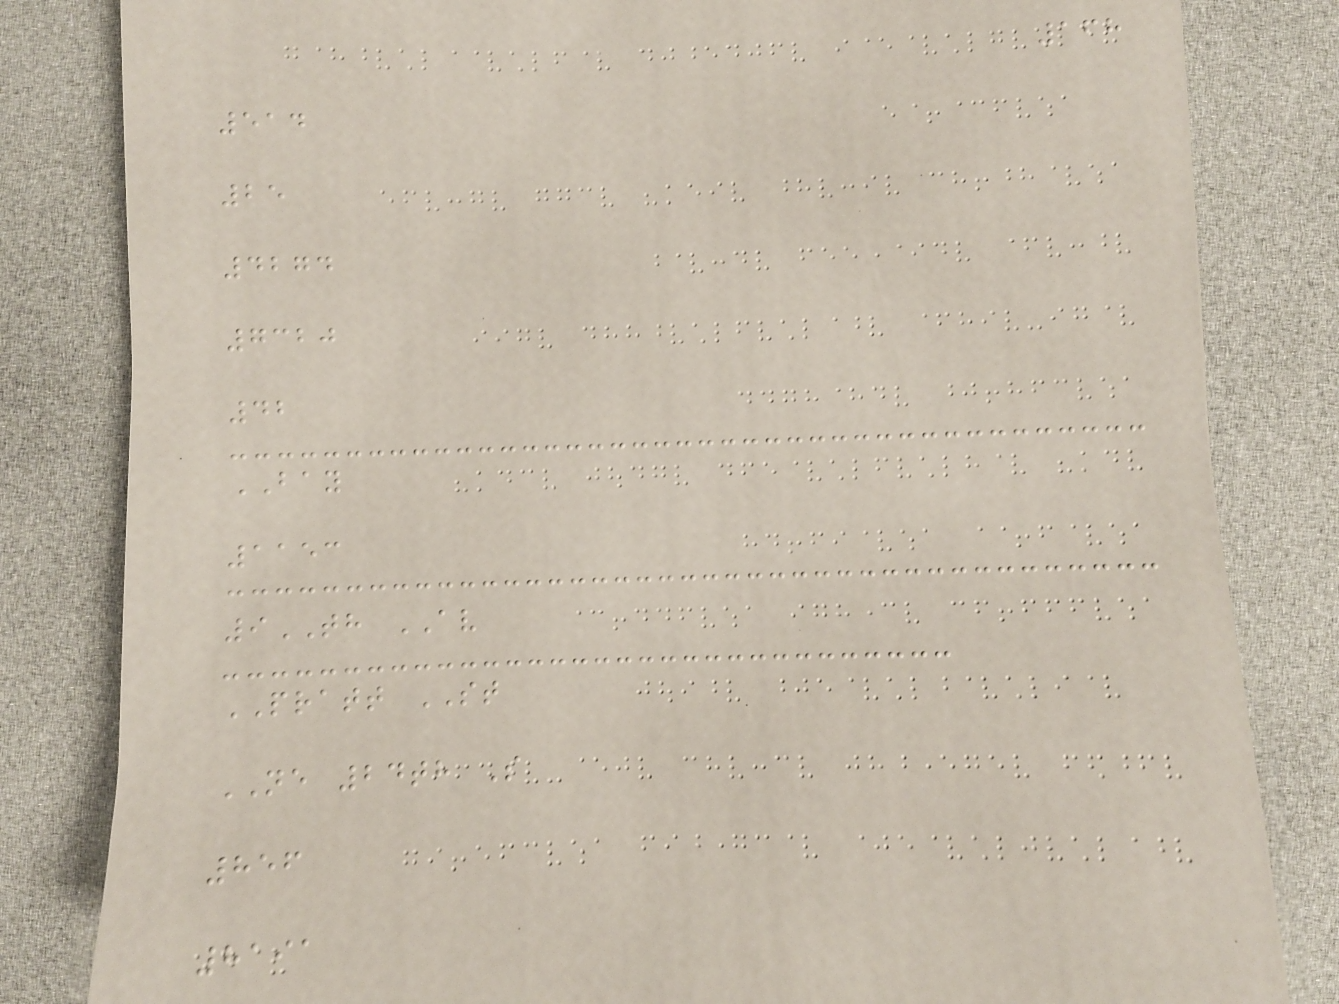168
514
25
4274
7320
42
BAY
1153
9TH AV
PRATT ST
NE 24th S
856
8191
